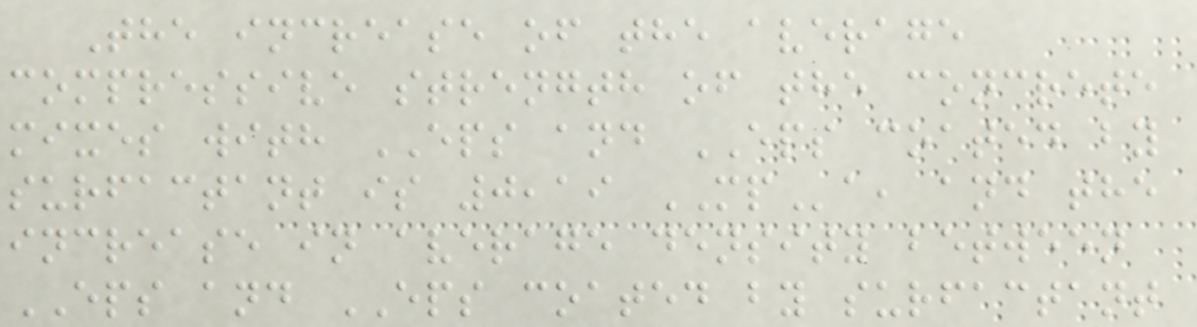The increase of the average
compressive strength of the concrete
mixes with EPS and EPS coated by
surfactant is 0,19 MPa, and the
increase in average density between
EPS and EPS coated by surfactant
